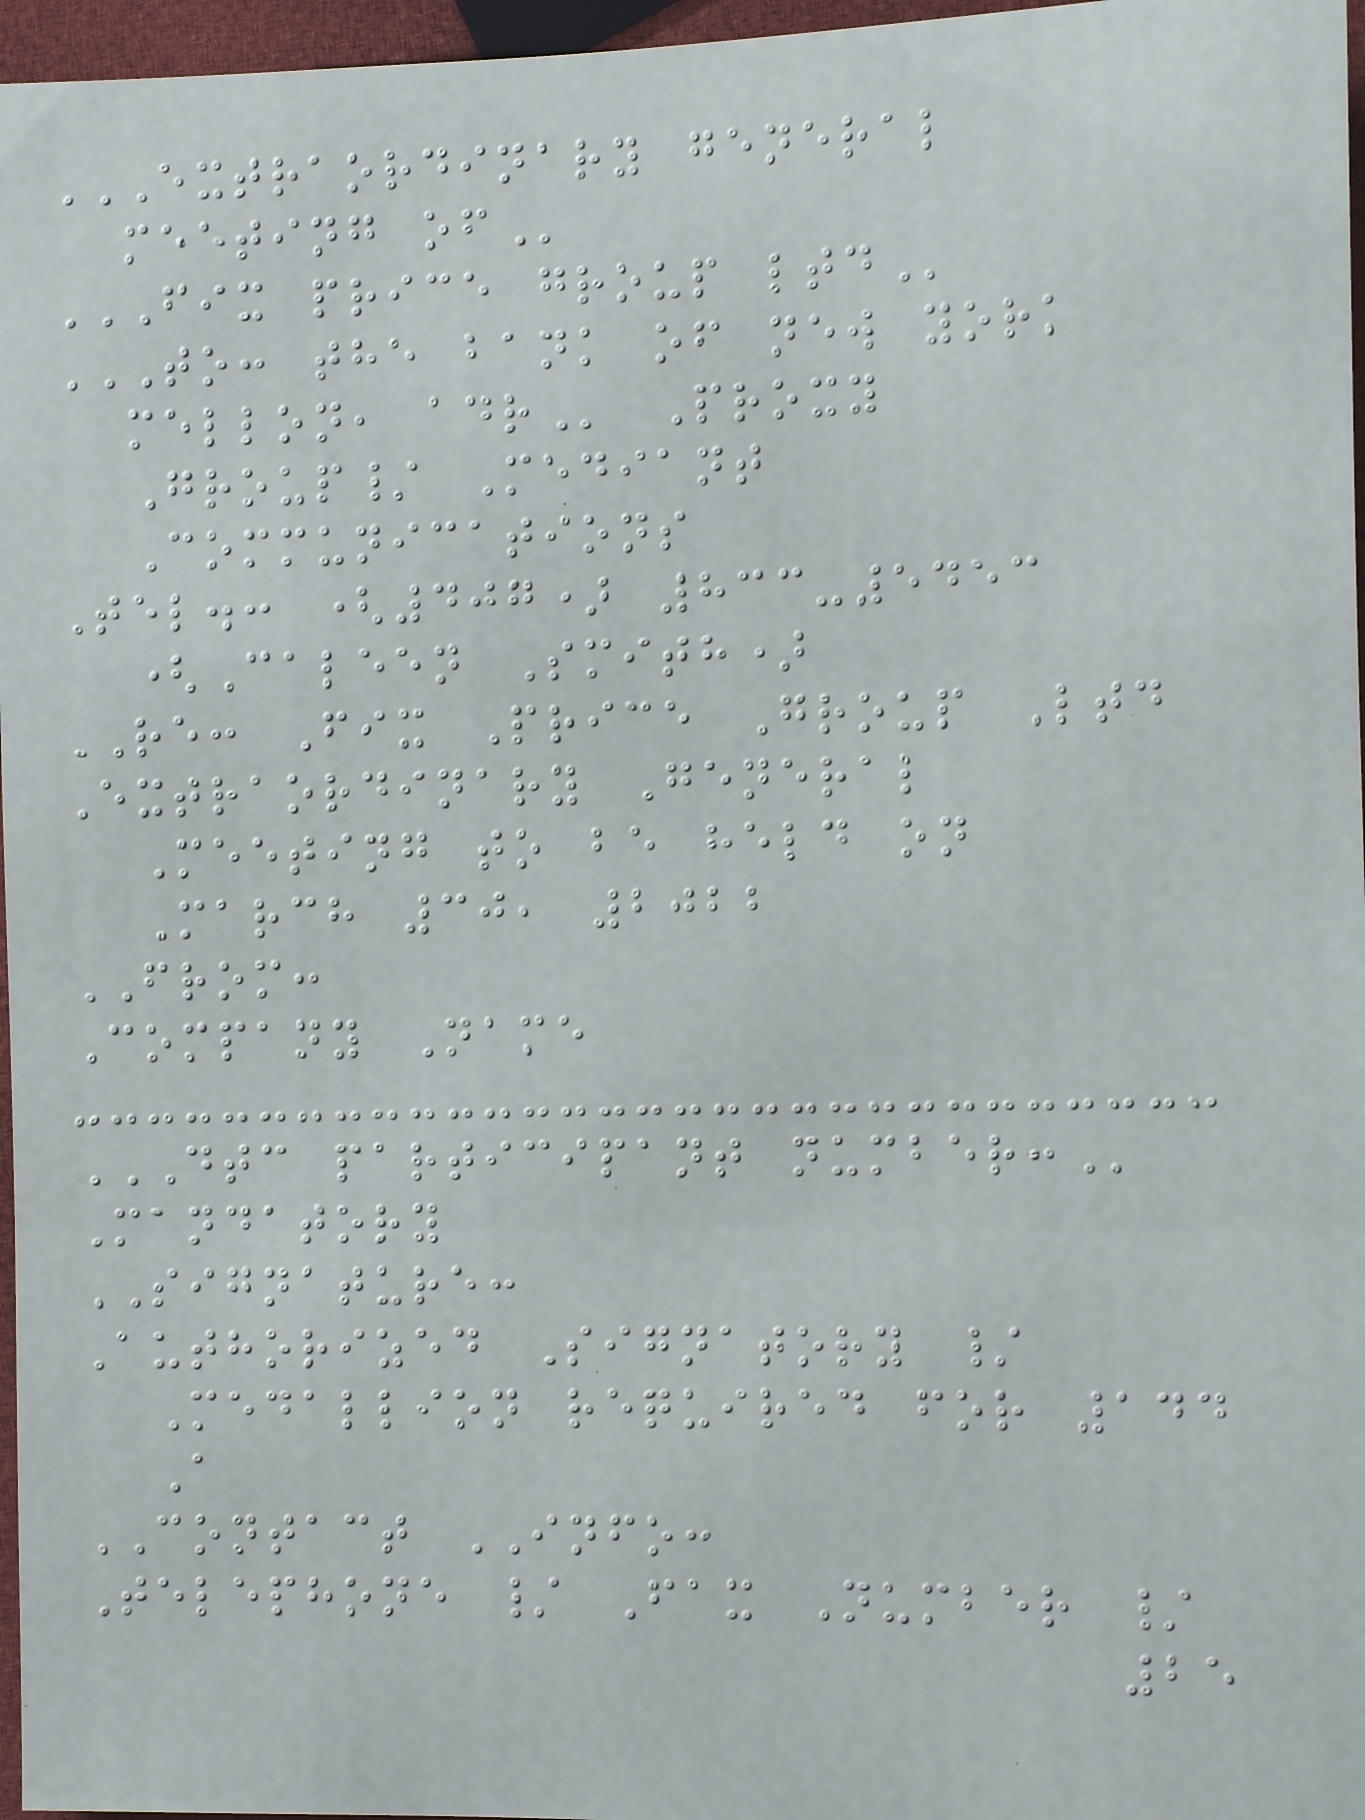EXTRAORDINARY GENERAL
MEETING OF
FIX PRICE GROUP LTD
TO: THE BANK OF NEW YORK
MELLON, ADR Proxy
Group/ Mediant
Communications
Tel.: (407) 833-5453
(Caleen Smith)
RE: Fix Price Group Ltd
Extraordinary General
Meeting to be held on
March 30, 2022
FROM:
Company Name
DTC PARTICIPANT NUMBER:
Mandatory
SIGNATURE:
Authorized Signatory /
Medallion required for 144
A
CONTACT INFO:
Telephone / Fax Number /
25
